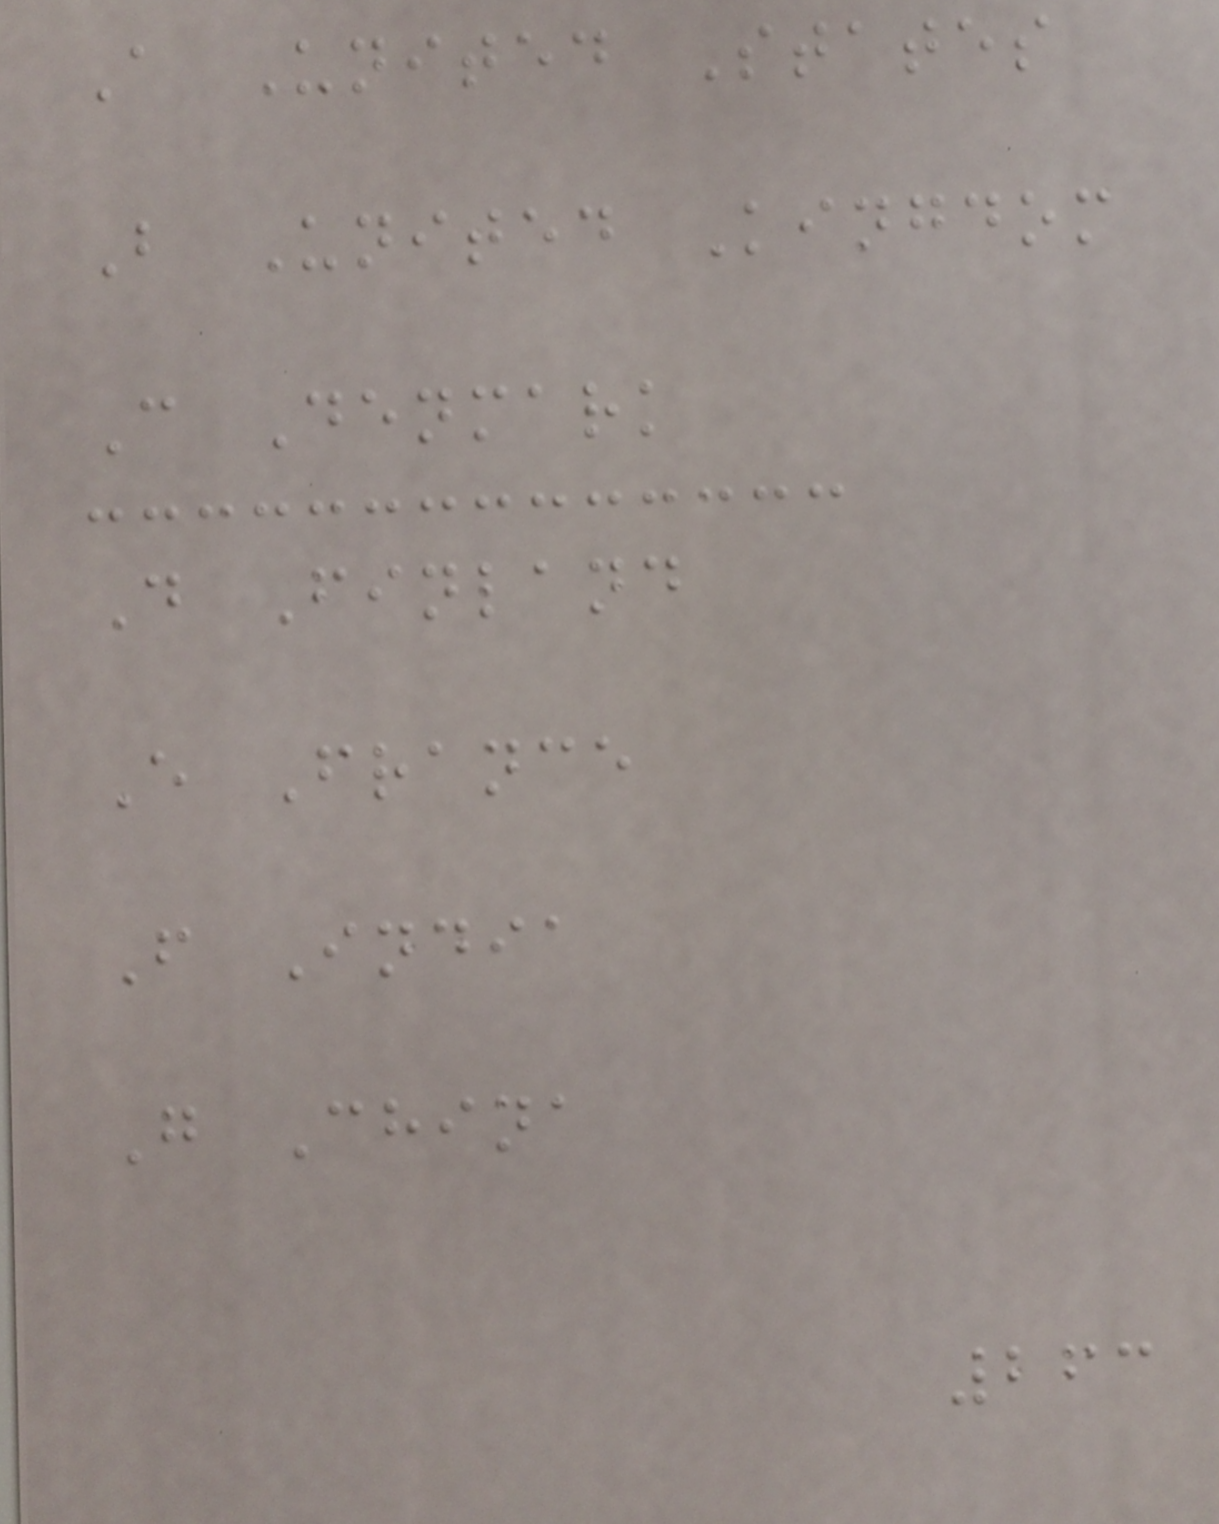A United States
B United Kingdom
C Denmark
D Finland
E France
F India
G China
263
